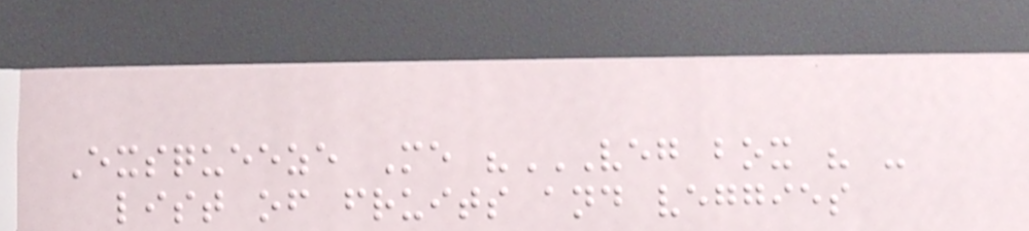Exsqueeze Me "VEG BOX " -
LIST OF FRUITS AND VEGGIES
